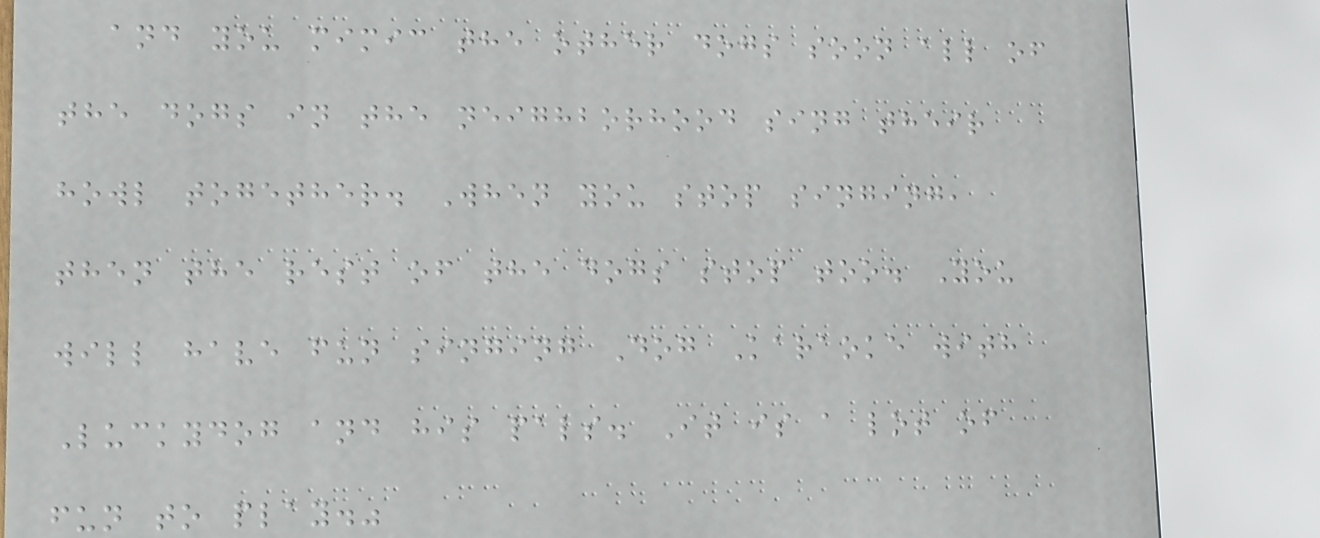and you mimic the other dogs soon all of
the dogs in the neighborhood sing their
howl together. When you stop singing,
then the rest of the dogs stop too. You
will have fun singing Dog Karaoke with
Luckydog and his pals. It is a lot of
fun to play."
